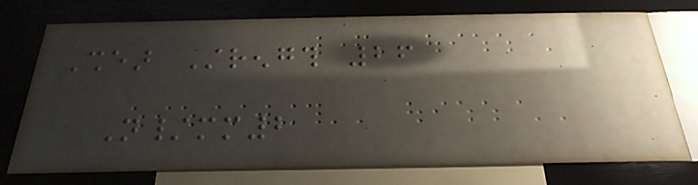Shear Strength 26
N/mm2
